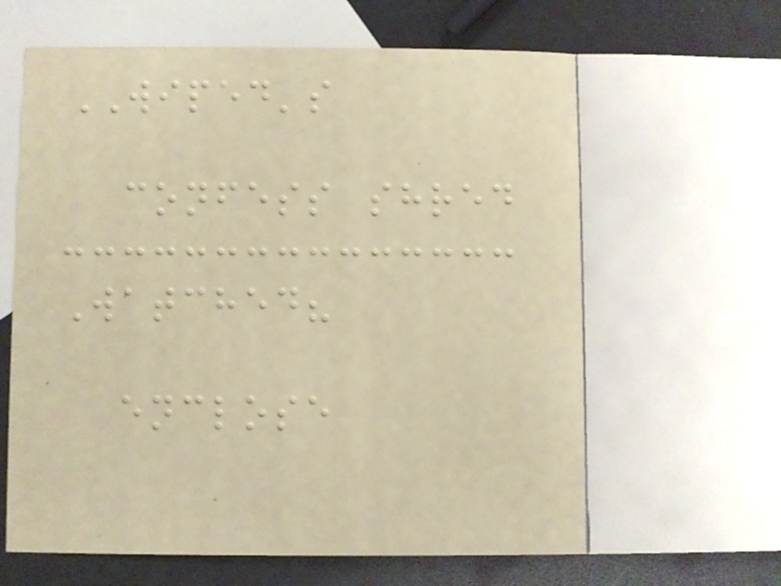WIPED's
confess shred
Watched?
enclose
